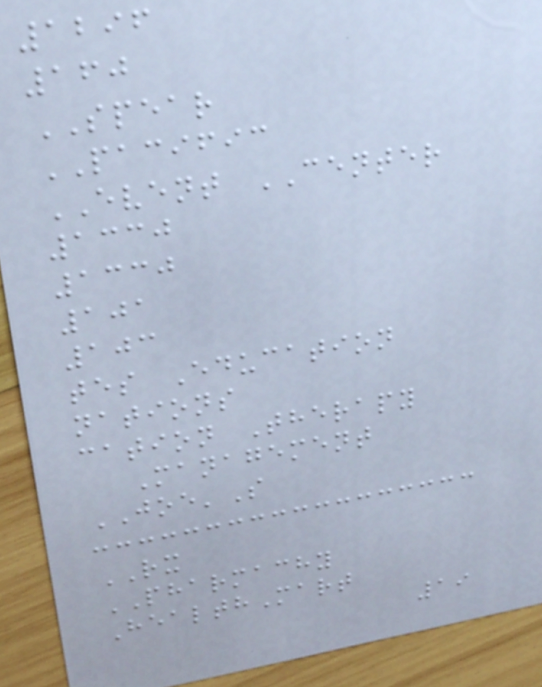1296
160
SPEAR
PACIFIC
EVENT CENTER
1330
1330
101
103
tes Education
nations
cation Therapy
Management
JOE'S
RX
PHARMACHY
HealthMart
19
